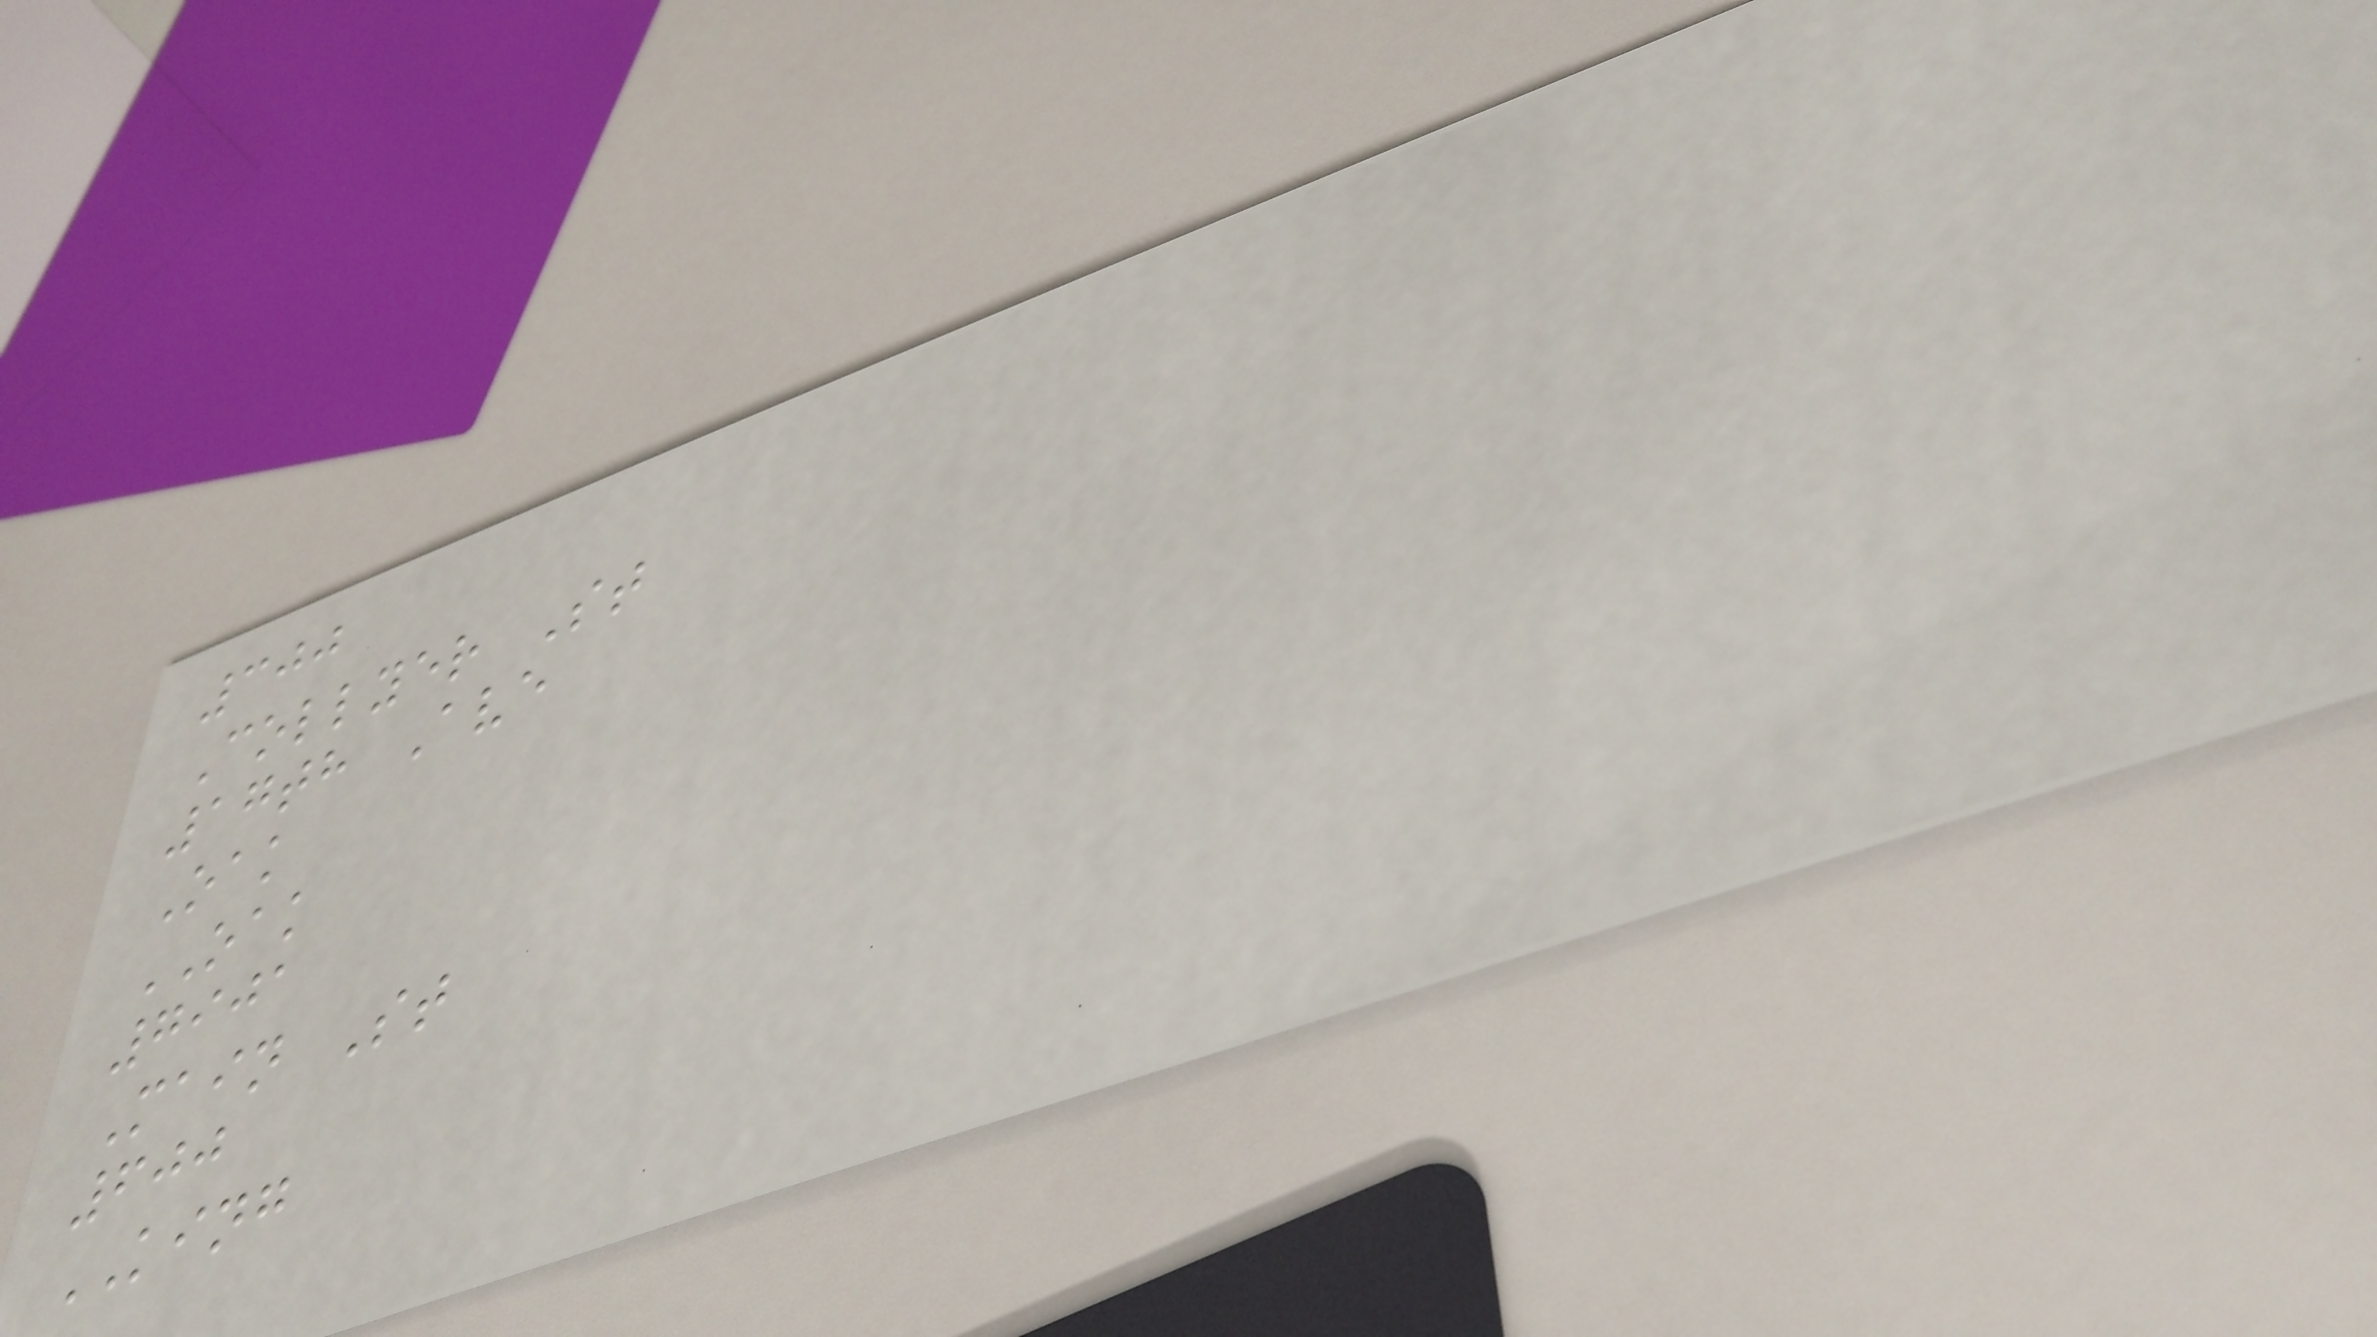300
Collyer St
17th Ave
Oak
OAK
7901
Main St
600
KING
